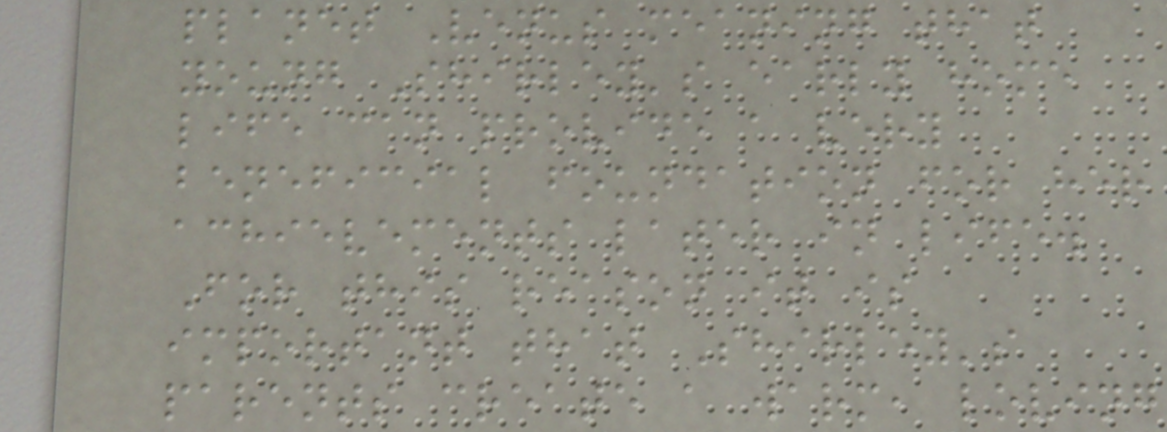planet Venus meaning that
young Shirley's early home
life can provide a very
beneficial foundation for her
achievements later in life.
For this reason it is
important that Shirley's
parents create a warm, loving
